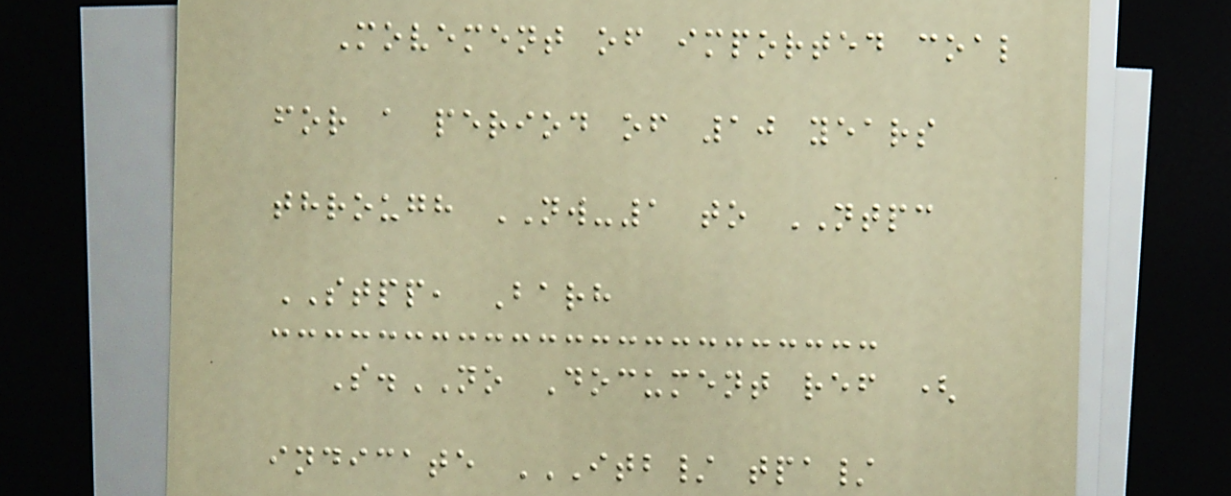Movement of imported coal
for a period of 10 years
through NW-1 to NTPC
STPP, Barh
S.NO Document ref (
indicate ITB/ TPA/
